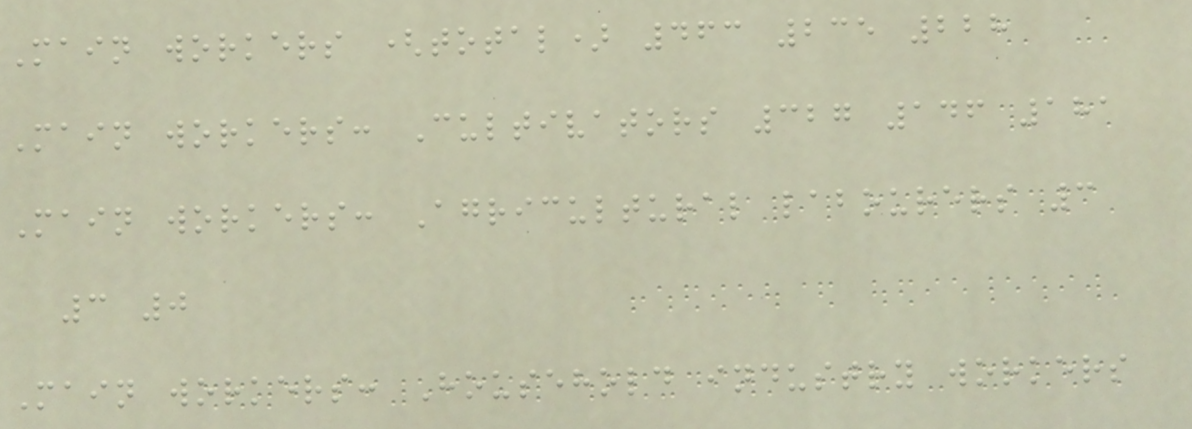Main workers (total) 463 235 228
Main workers: Cultivators 327 146 181
Main workers: Agricultural labourers 3
3 0
Main workers: Household industry workers
